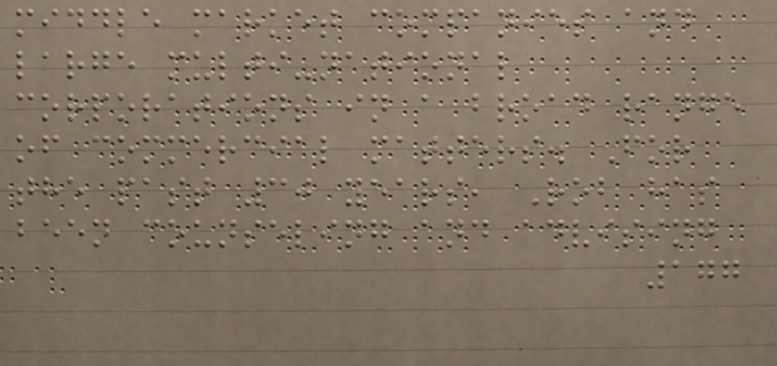middle market companies and
large multi-national
corporations in a broad range
of commercial matters. For
the past 30 years, Rob has
been counseling and advising
177
